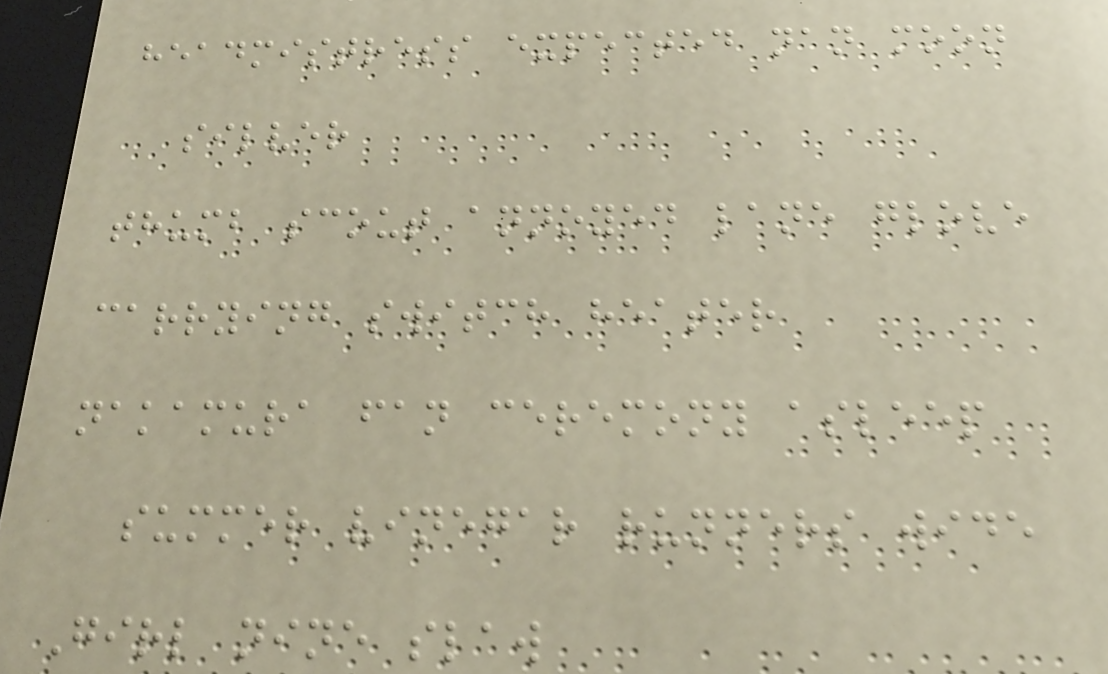headmistress expected nan moon
silver
thumb scout annoyed lane glove
carrying switch heater
nakamura fan ceremony asleep
summer vinegar runners wide
Girl nine slaw
